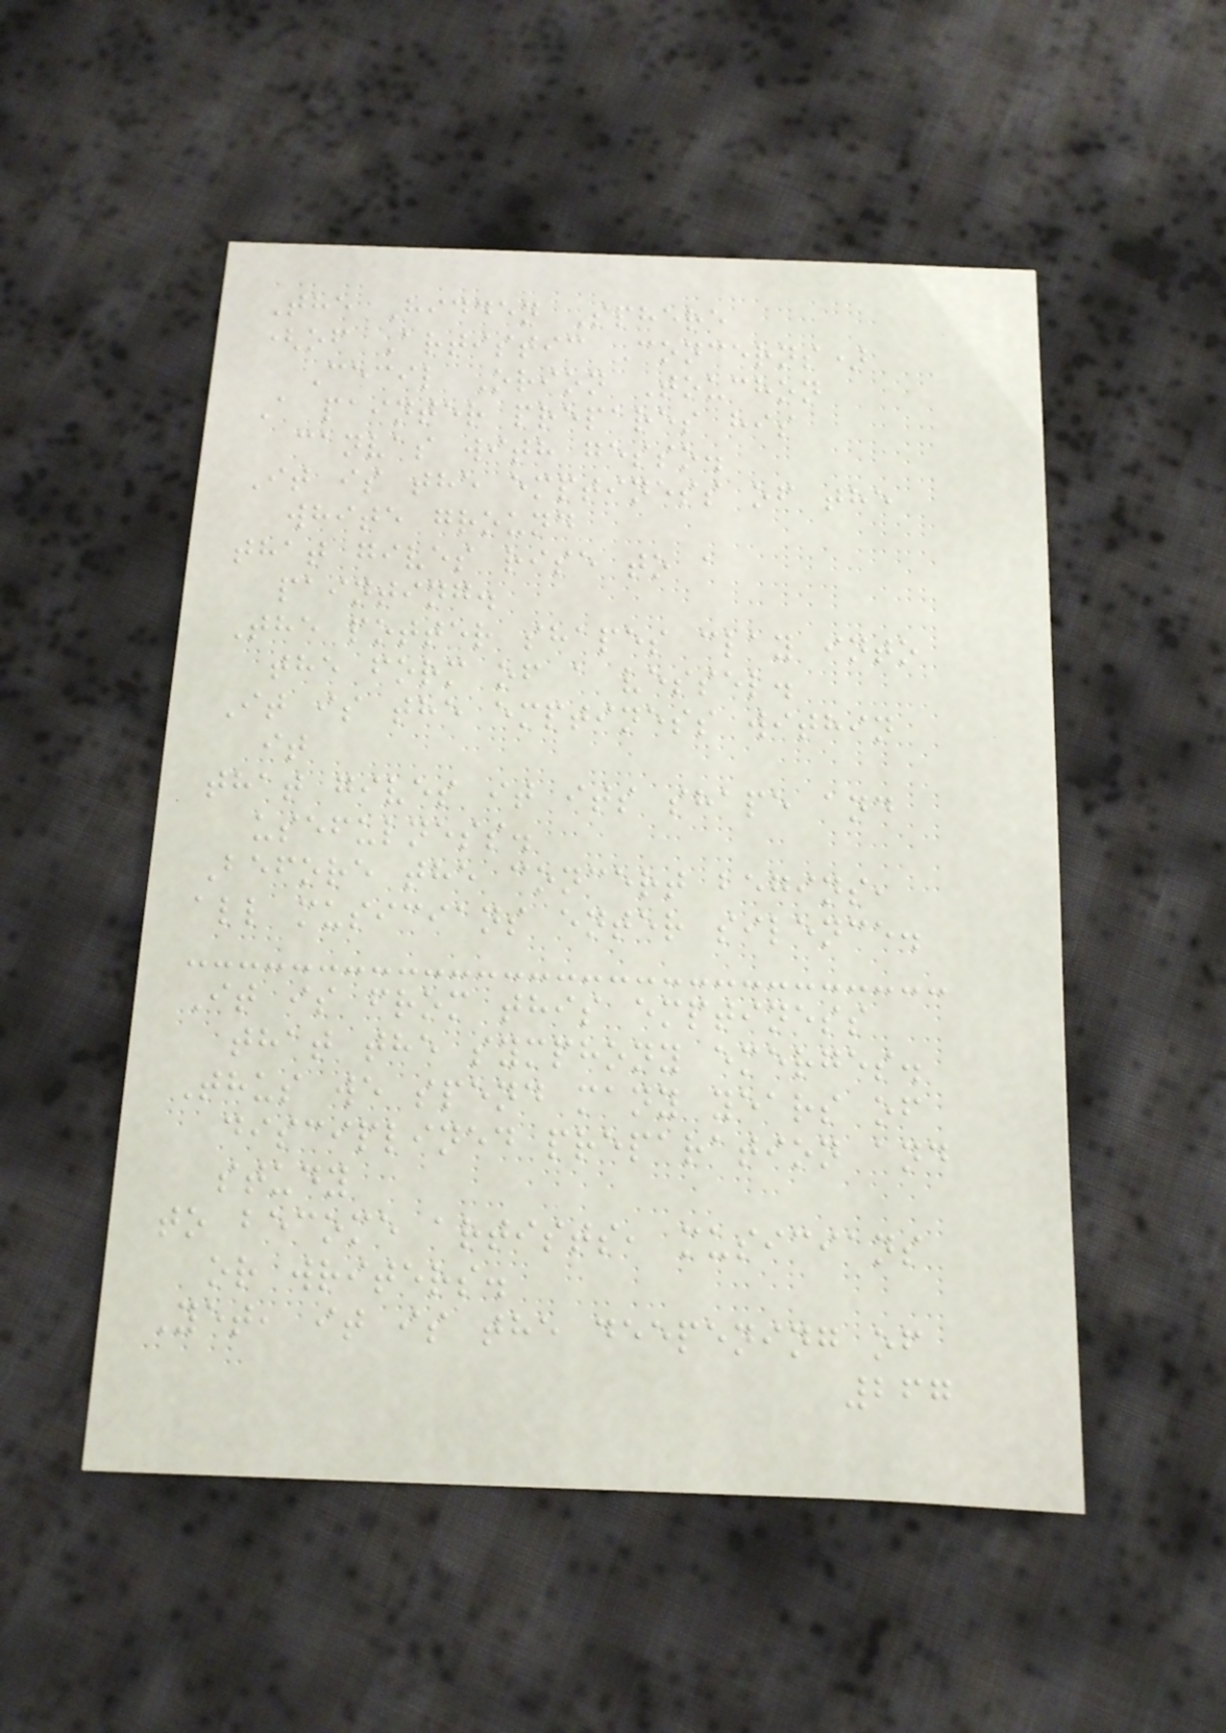The Hidden Sphere
(of Artistic Concerns)
Cecil Orion Touchon
A painter prepares his
canvas with gesso.
It is the emptiness of the
white ground
that gives rise to a
painting.
The potter shapes clay into
the form of a vessel.
It is the emptiness within
it
that gives it its shape and
usefulness.
Before the concert begins,
all musicians enter silence.
It is from this emptiness
that the symphony emerges.
Thus we spend many years of
disciplined preparation and
study
to become artists, musicians
or writers.
Yet, it is the deepening of
267
